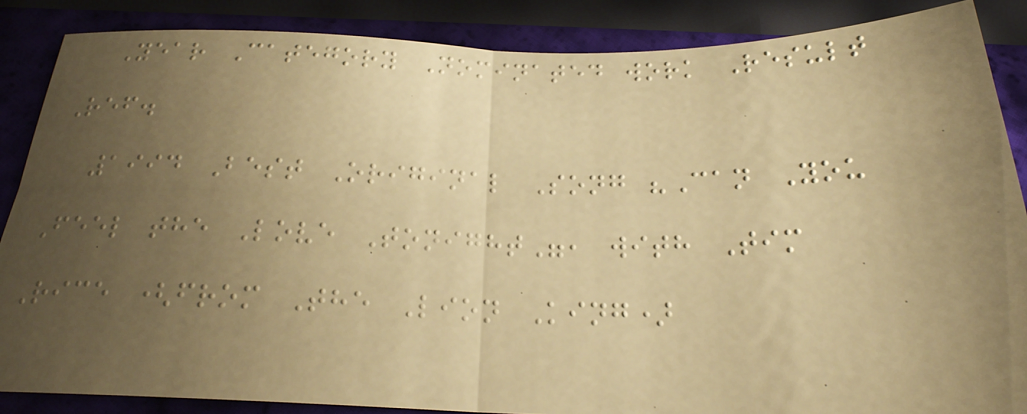Year Category Nominated work Result
Ref.
1994 Best Original Song "Can You
Feel the Love Tonight", with Tim
Rice (from The Lion King)
